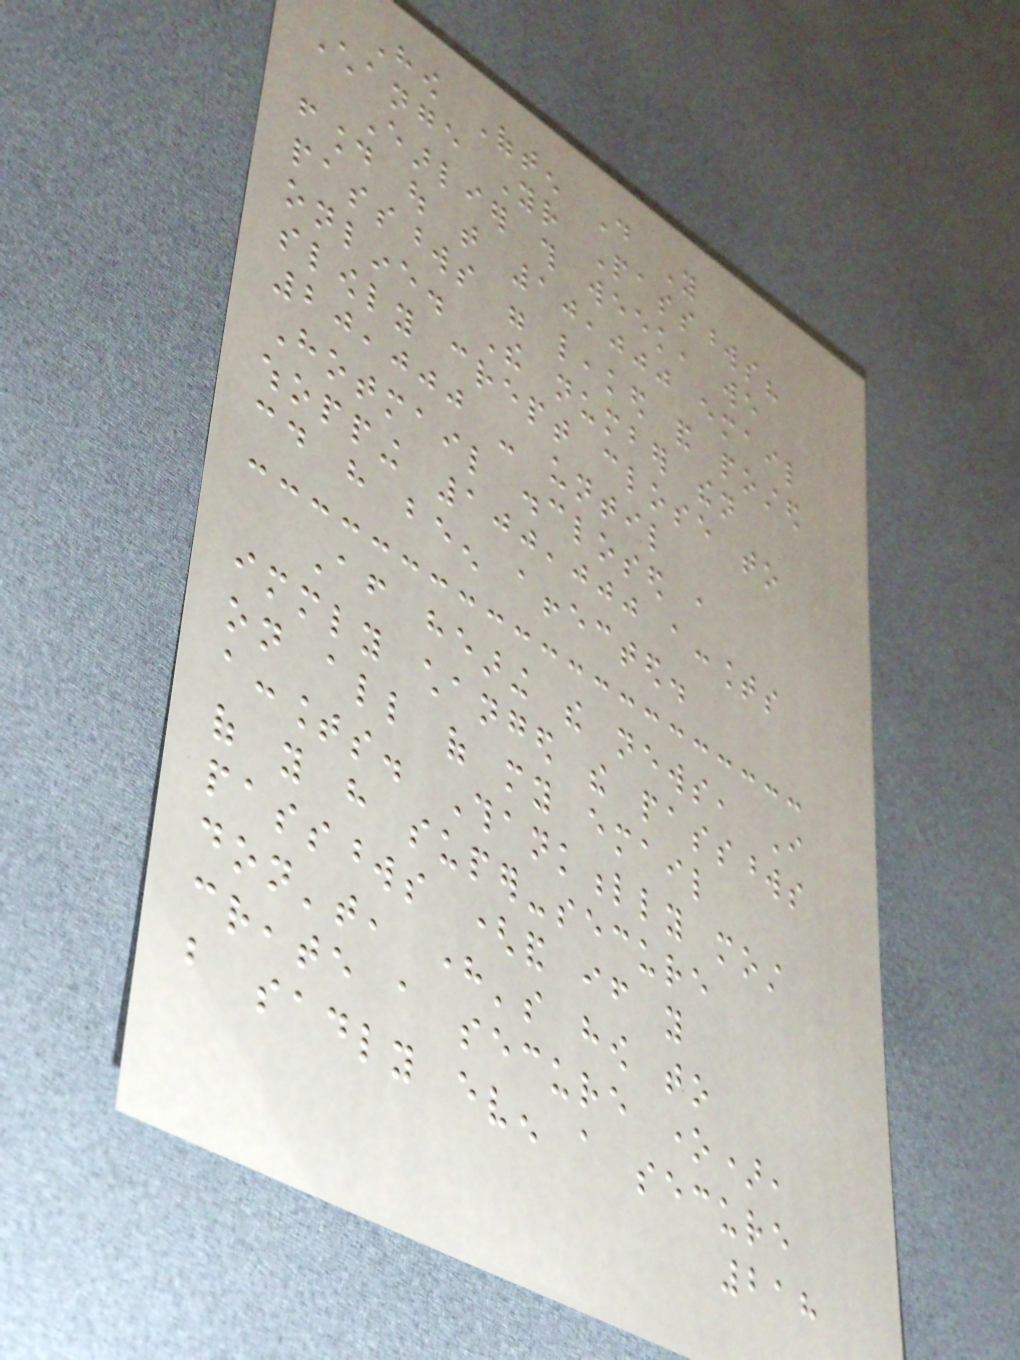How Often Do You
Change Your Passwords?
Earlier this week, we
found out that 10,000 email
passwords were leaked and posted
online. The number then
slowly crept close to
20,000 - until
Hotmail disclosed a
whopping 100,000 accounts
could have been affected.
After hearing the news, I
immediately changed the passwords
on all of my email
accounts. Thankfully most
of you have super-secure
passwords (and if you
don't, here's how to
create a secure one),
but sadly even a secure
218
